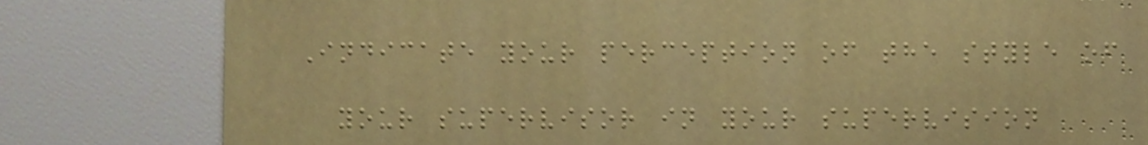Indicate your perception of the style of
your supervisor in your supervision
